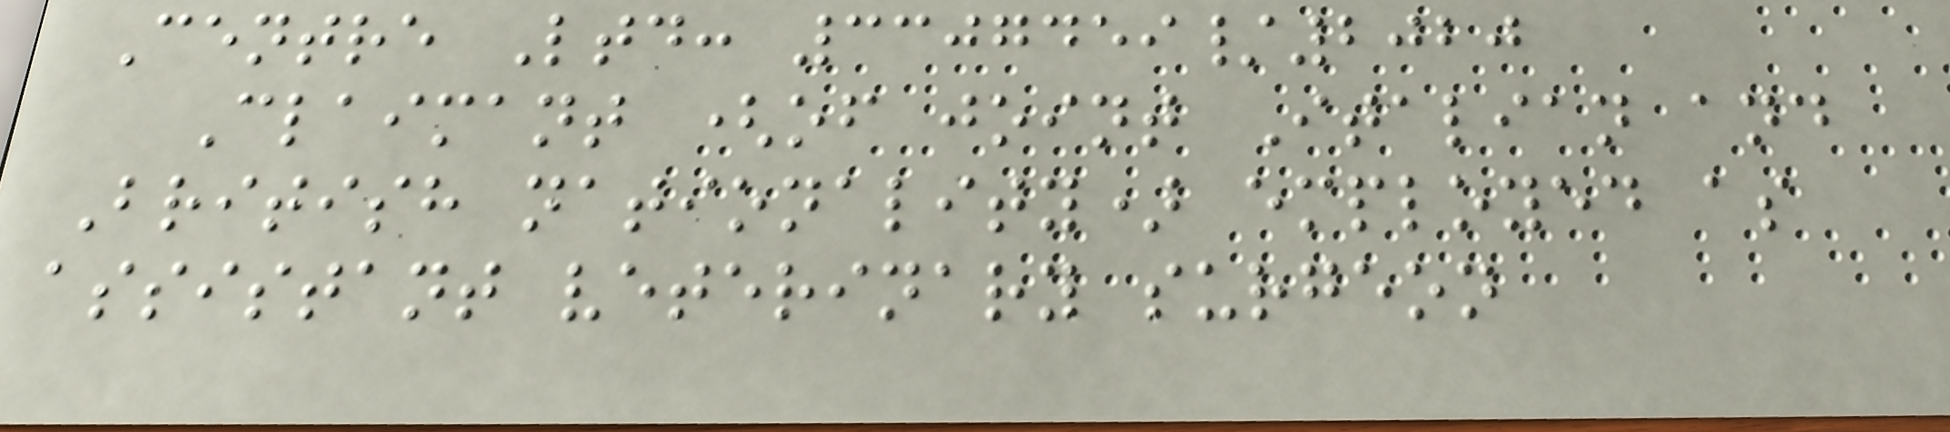Centre Ltd: 3307459/2020
Claimant (of joint Italian and
British nationality) employed as
assistant veterinary surgeon
